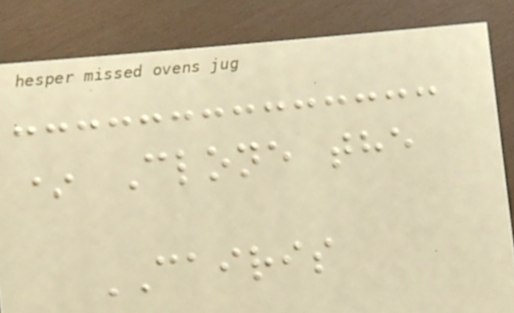* Clone the
CAIRIS
